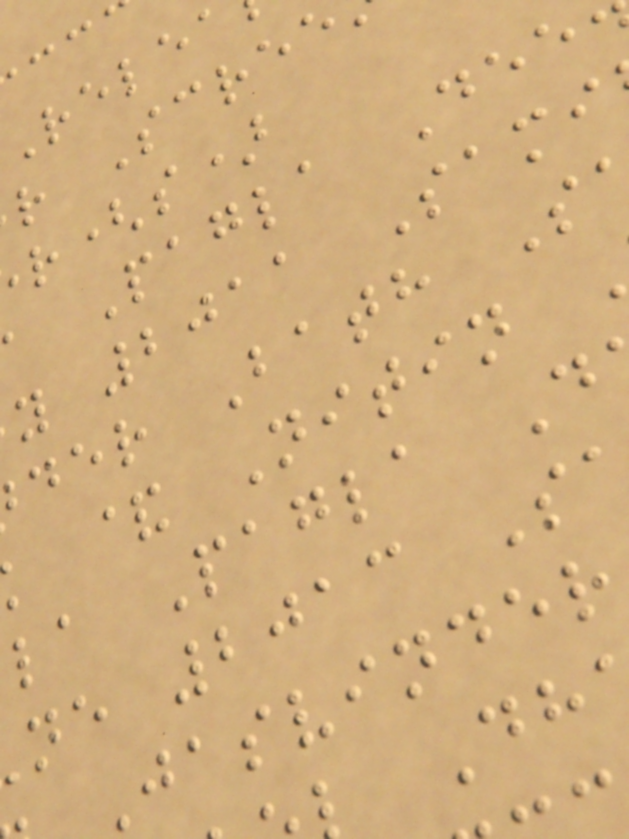Rele
r Scree
r(s)
Pagla Dee
y 2011 Sami
der Bath S
& Nitin
la Pagla D
ne 2013 S
jasvinder
